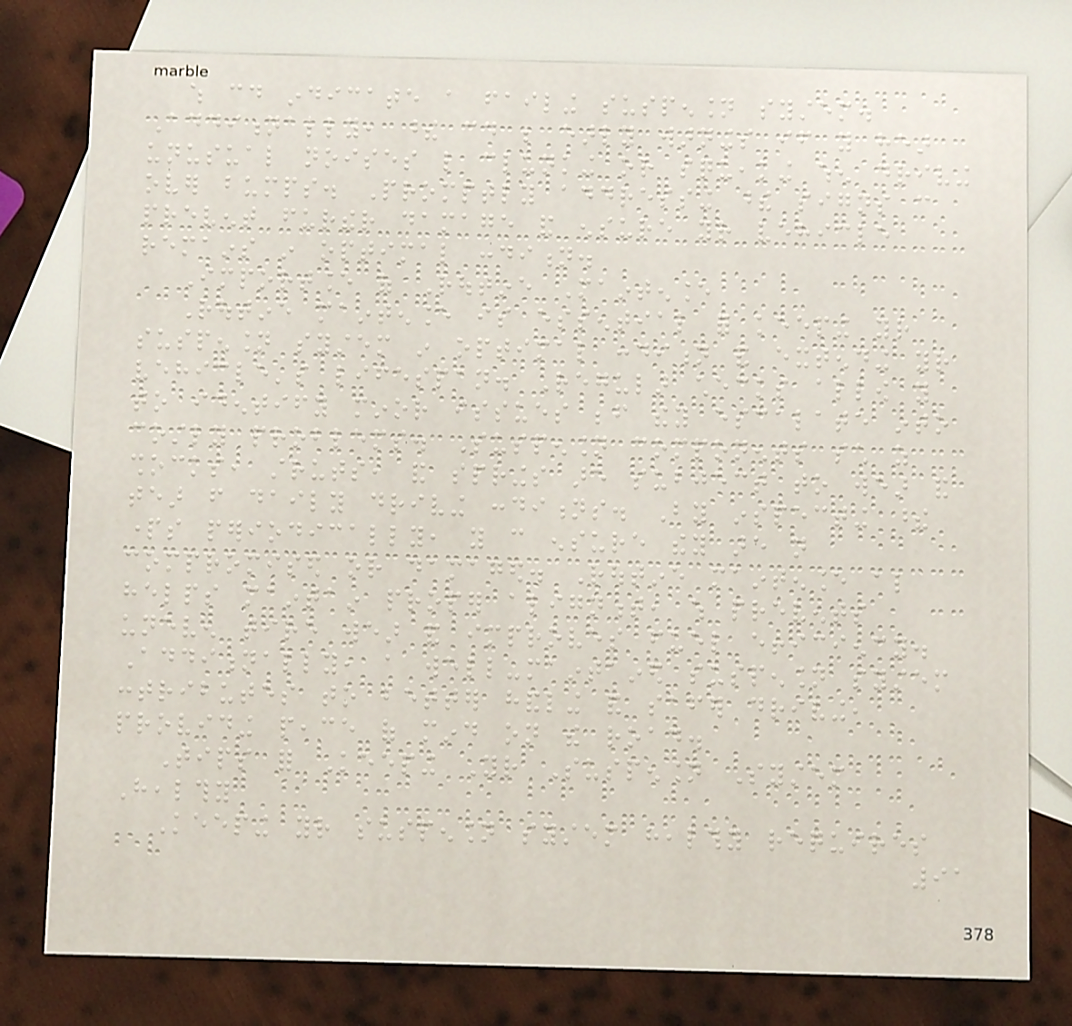which could indicate a failing suspension system.
Additionally, these could be early warnings if you hear
unusual noises like clunking or squeaking when driving
over bumps. Promptly addressing these signs can
prevent further damage and ensure your vehicle
remains in optimal condition.
Importance of Routine Maintenance
Routine maintenance is essential for keeping your
suspension system in optimal condition and extending your
vehicle's lifespan. Regular checks allow you
to identify minor issues before they escalate into
costly problems. Suspension components such as
shocks, struts, and springs are subject to wear and
tear from daily driving conditions. By inspecting these
parts periodically, you can ensure they are not
compromised or damaged. Routine maintenance also
helps maintain proper alignment, which prevents
uneven tire wear and improves fuel efficiency.
Additionally, a well-maintained suspension system
contributes to better handling and safer driving,
providing peace of mind on the road.
Tips for Keeping Your Suspension System
Healthy
Keeping your suspension system healthy requires
91
